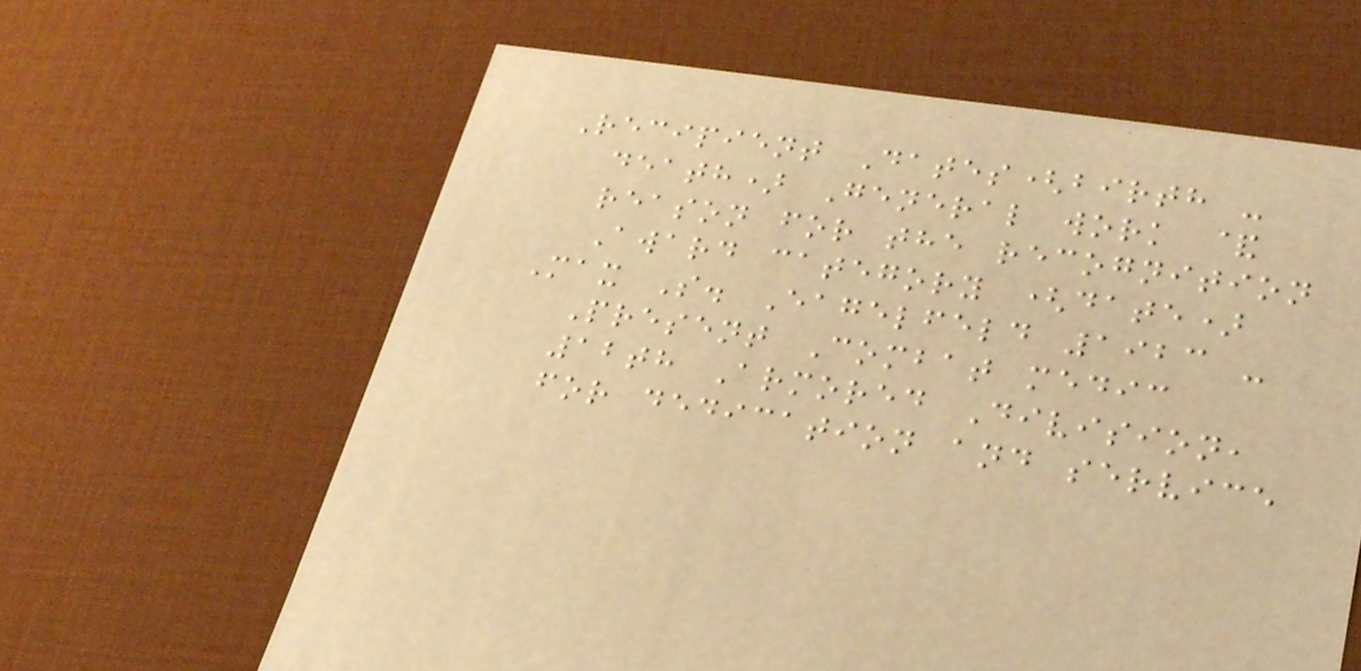Recipient Dates(birth -
death) General work &
reason for the recognition
Award category (date)
Max S. Eagelfeld 1923 -
Present Combat medic
12th Armored Division,
for dedication and service
